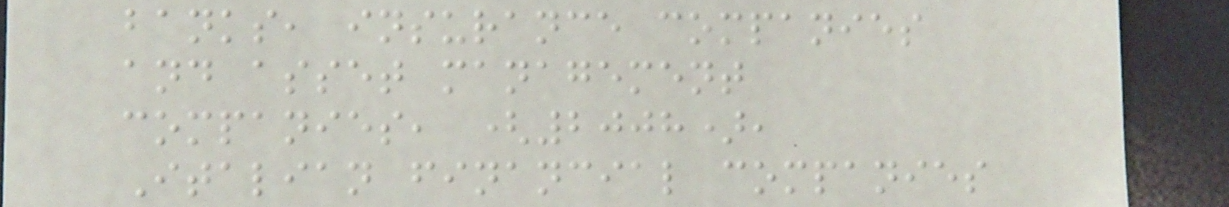banks, insurance companies
and asset management
companies, (2008),
Italian financial companies
